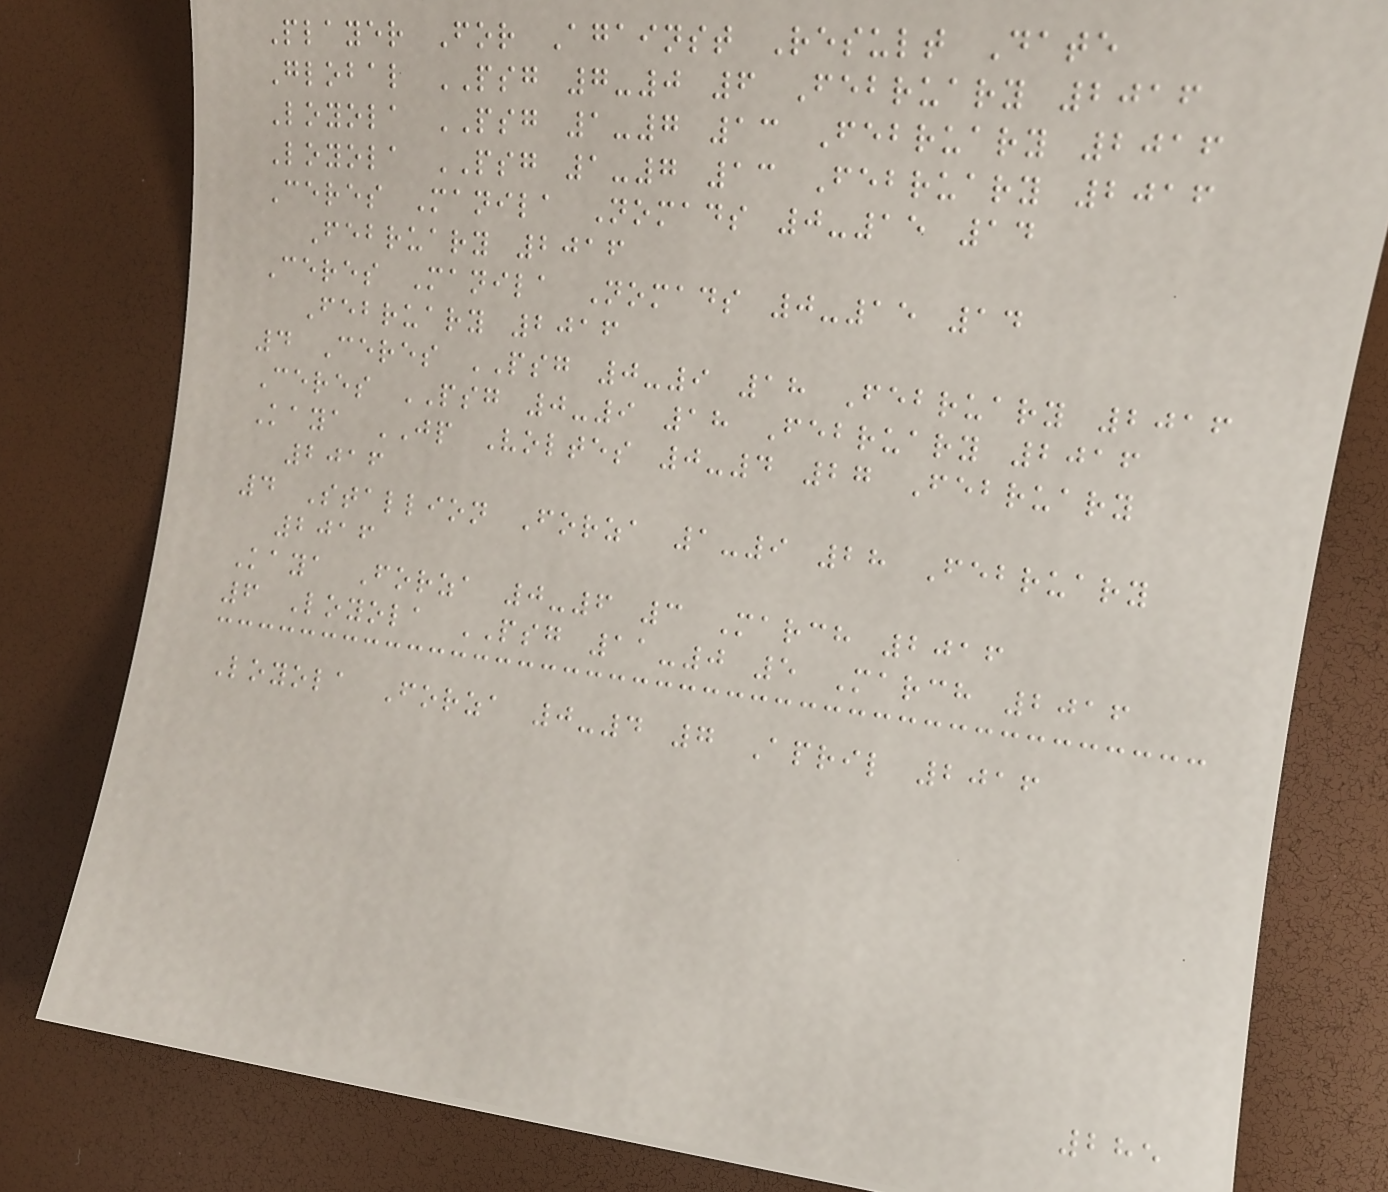Player For Against Result Date
Global PSG 7-0 6 February 2016
Loyola PSG 1-7 13 February 2016
Loyola PSG 1-7 13 February 2016
Ceres Manila Nomads 0-15 14
February 2016
Ceres Manila Nomads 0-15 14
February 2016
4 Ceres PSG 0-9 18 February 2016
Ceres PSG 0-9 18 February 2016
Kaya JP Voltes 0-4 27 February
2016
4 Stallion Forza 1-9 28 February
2016
Kaya Forza 0-6 3 March 2016
6 Loyola PSG 11-0 5 March 2016
Loyola Forza 0-4 7 April 2016
285
